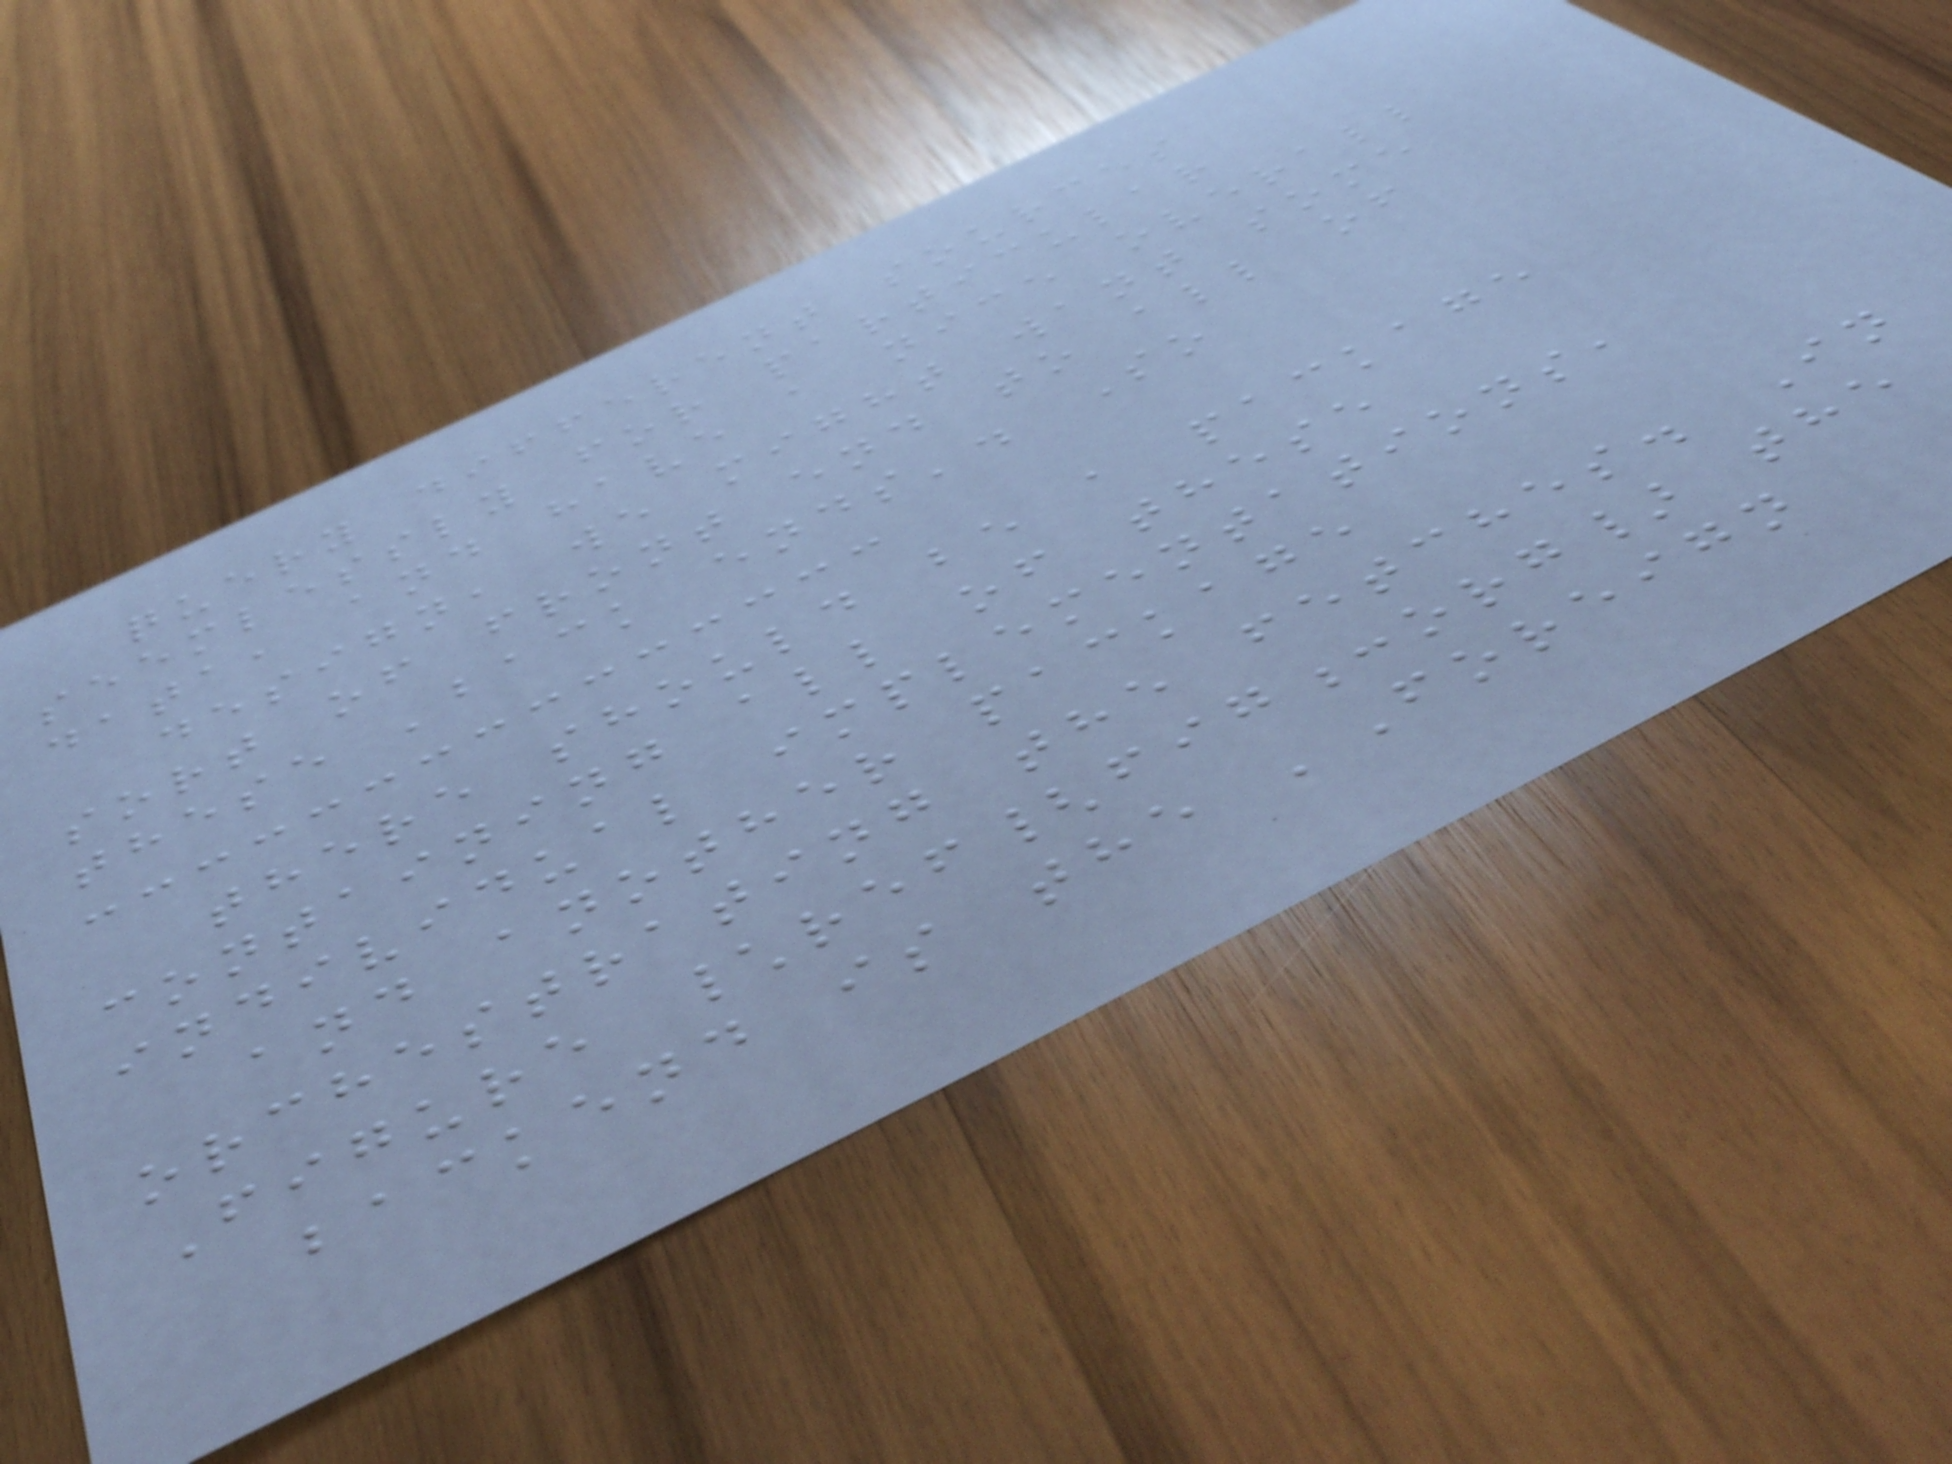query different sources
seemlessly for particular
data, and have a nice overall
design, we might want some
sort of front end to all of
these 'back ends'. So
there should be a package
containing all of these
individual implementations,
and another package
orchestrating the fetches. In
Figure \ref{fig:org} the
backend is the 'Foreign
